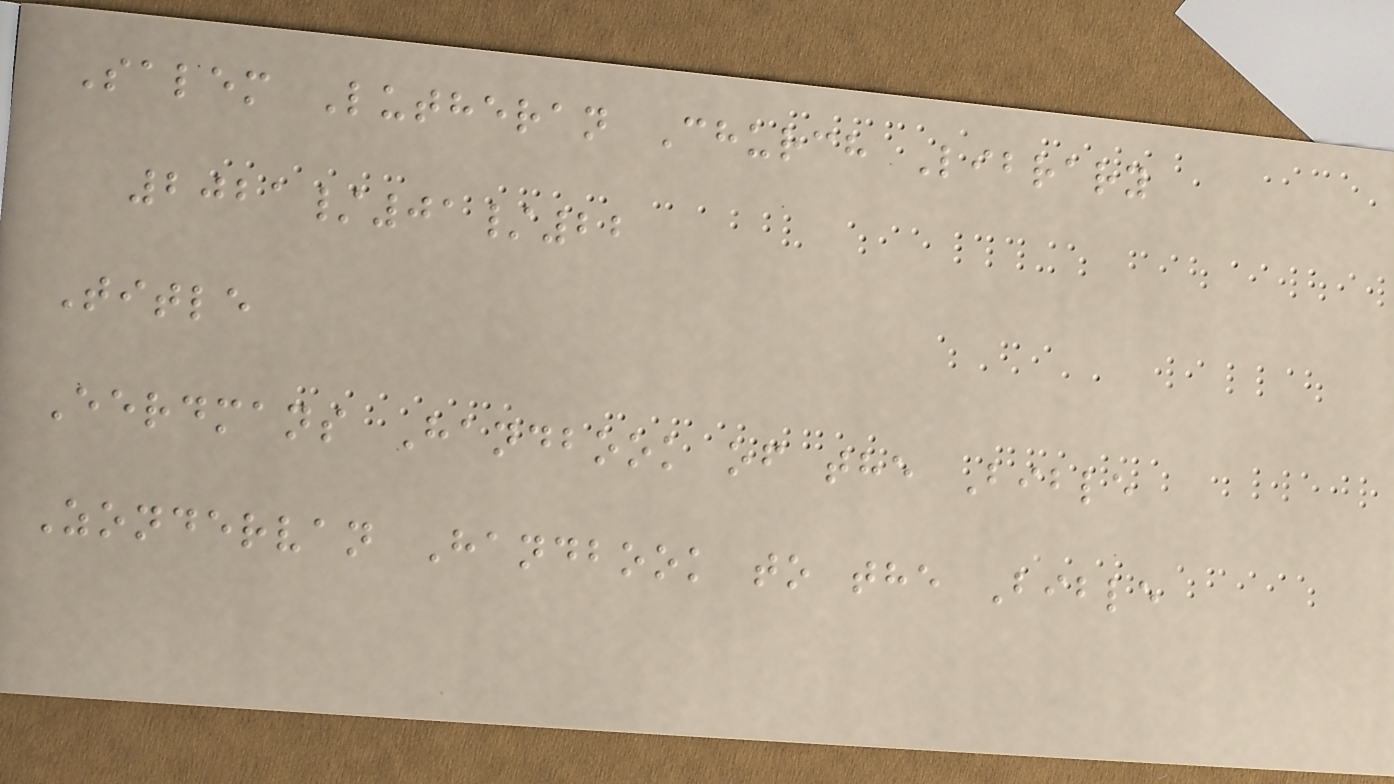Salem Lutheran Church Library
2021/01/22
Title
Eerdmans Handbook of the Bible
Zondervan Handbook to the Bible
